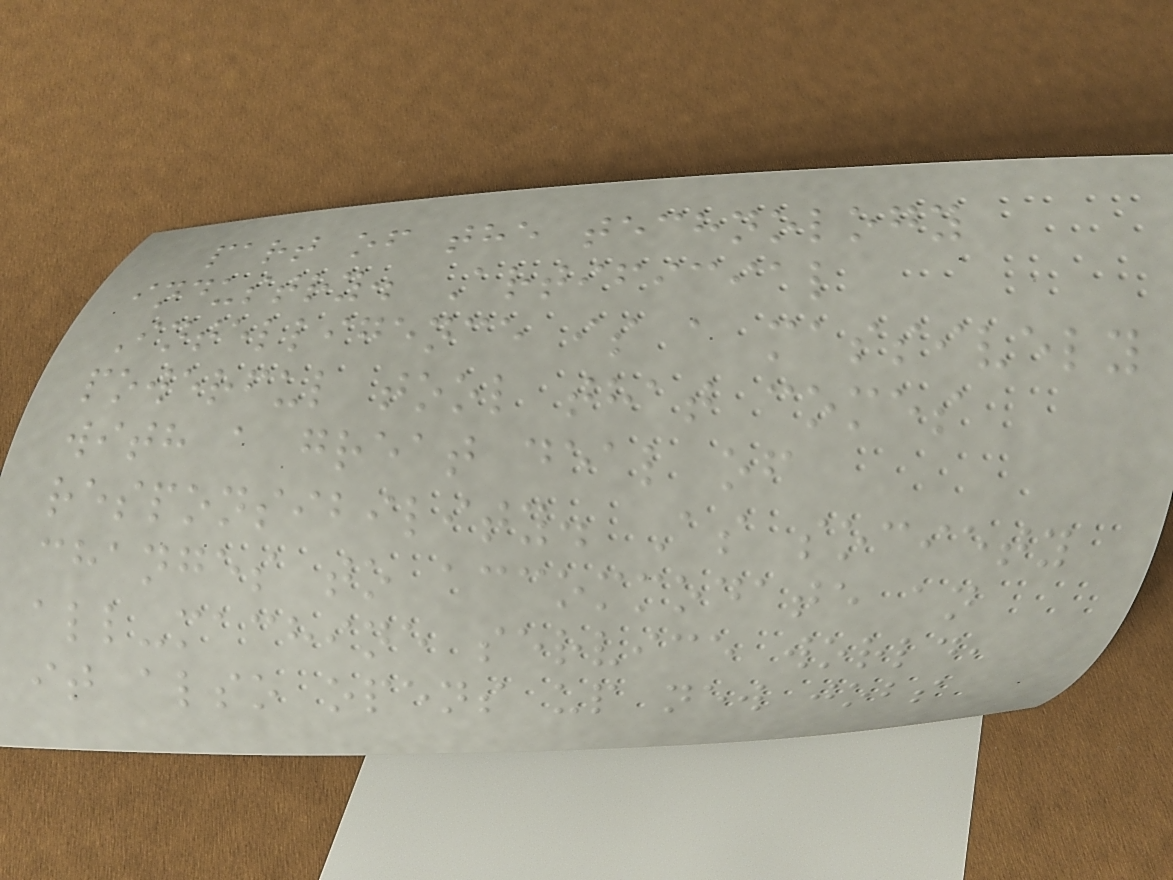part of the technology
industry. Artificial
Intelligence is a massively
powerful tool that comes
with a great deal of
responsibility. As society
changes to accommodate an
all-machine service world,
it also opens up new jobs
